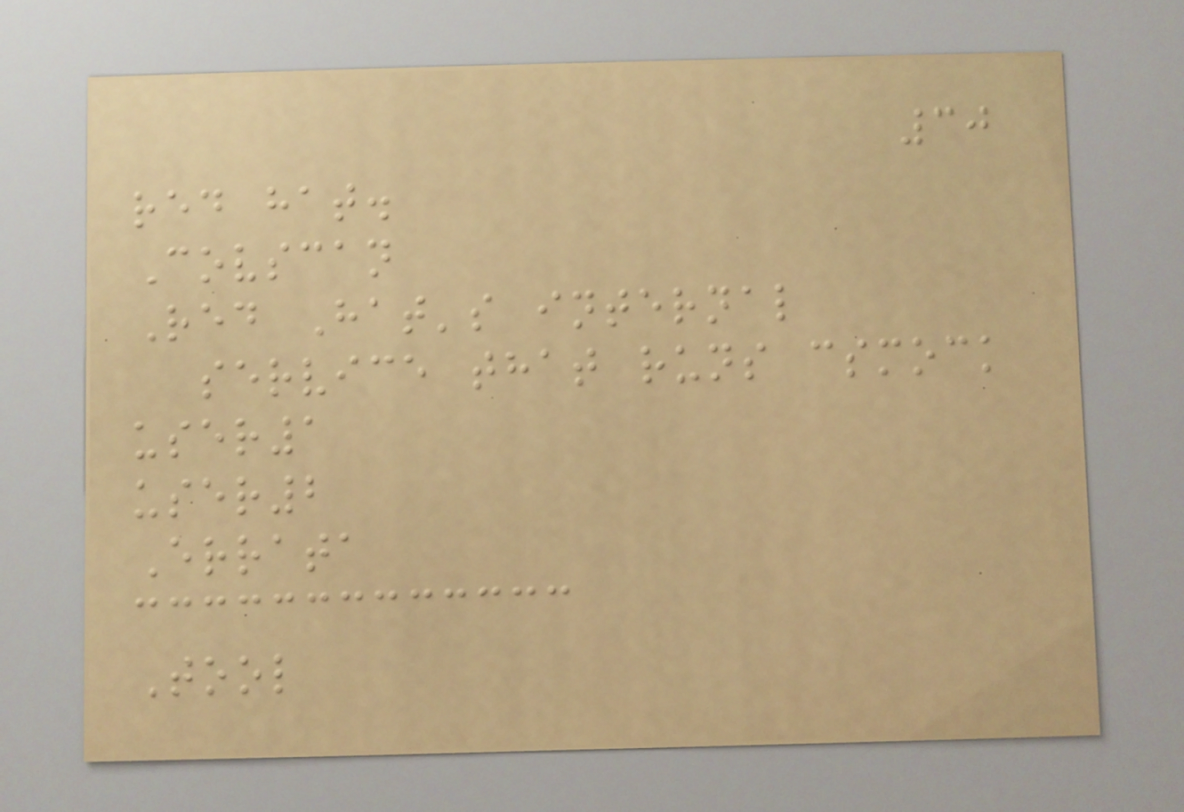30
red hat.
Covscan
Red Hat's internal
service that runs csmock
user1
user2
Errata
Tool
